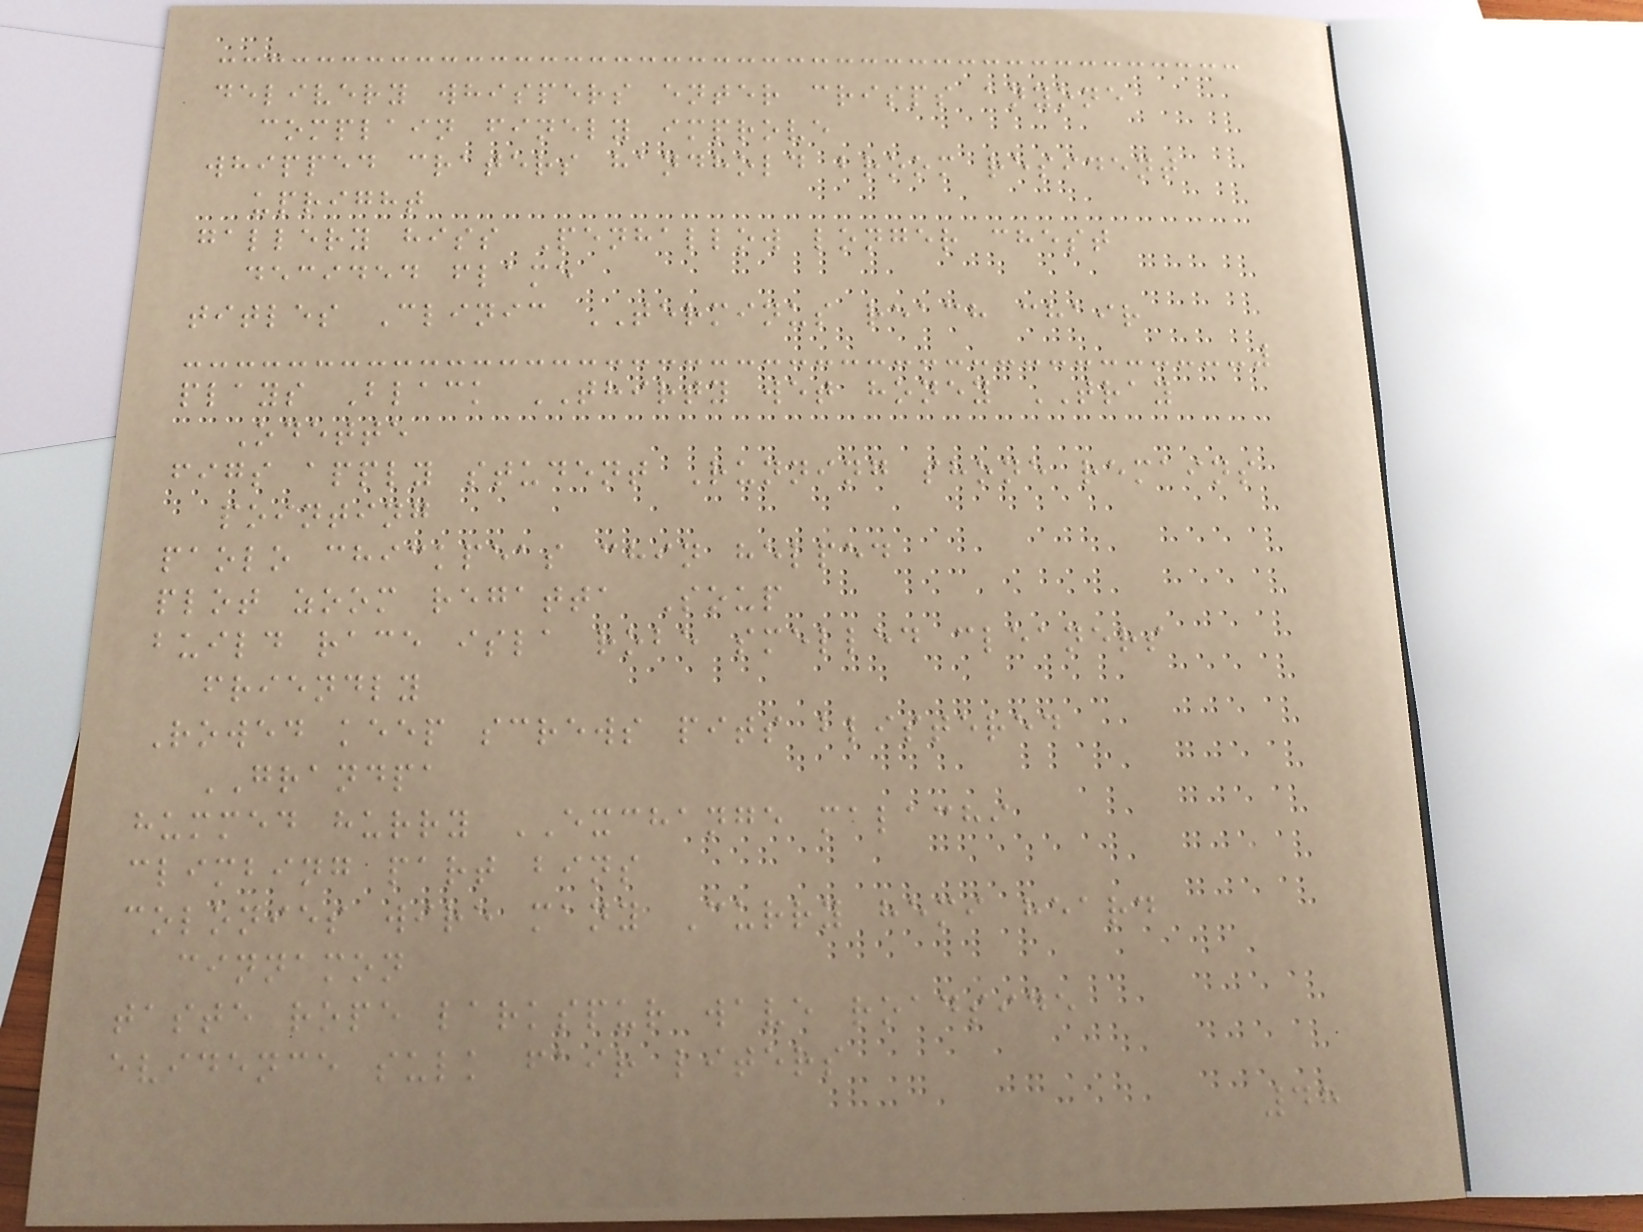delivery whispers enter crisps anyone
complain finely improve
whipped craters handhold broom resident
upright
gallery hiss Penhallow longer chest
decided flame
titles Clinic TERMINUS reach chair
plays Black THIRTY wet honey TRAY
Odette
figs apply student Running shone remains
pointing
paolo chickpeas chin helped
plot zoom regatta Soup
build race isla robe smelled cleaners
friendly
Rowed keep screws pits blistered
GRANDPA
hummed hurry EXCHANGE malachi
climbing part bins
colonies wire many Curry hemi heard
cinnamon
taste rope larkspur wave roadside
evidence sulk fair liters
48
